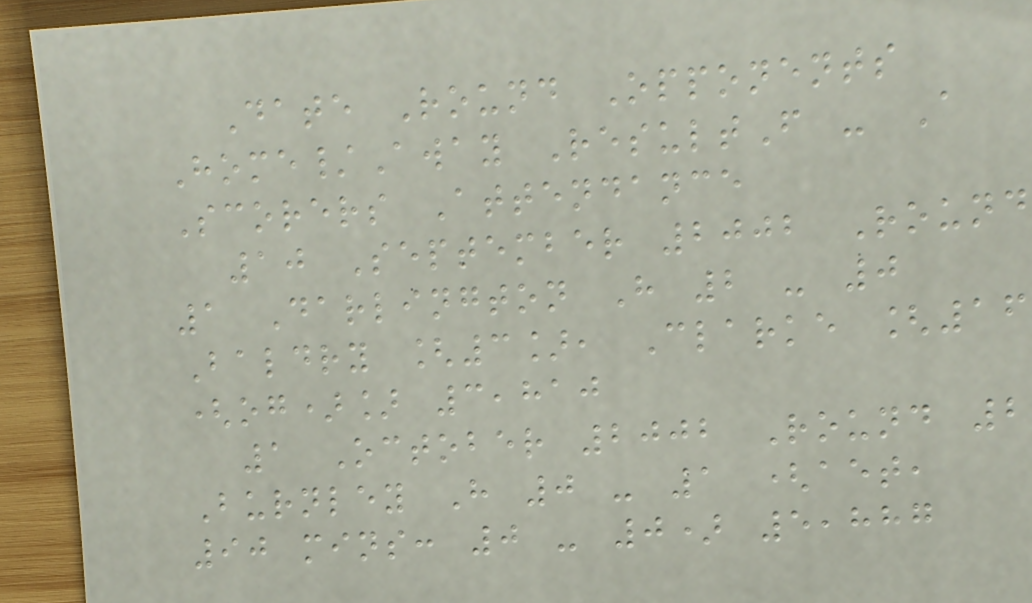Date Round Opponents
Home/Away ResultF - A
Scorers Attendance
10 September 2002 Round
1 Darlington H 2 - 0
Baldry [3], Clarke [16
(og)] 3,810
1 October 2002 Round 2
Burnley H 0 - 1 (aet,
90 mins: 0 - 0) 5,887
